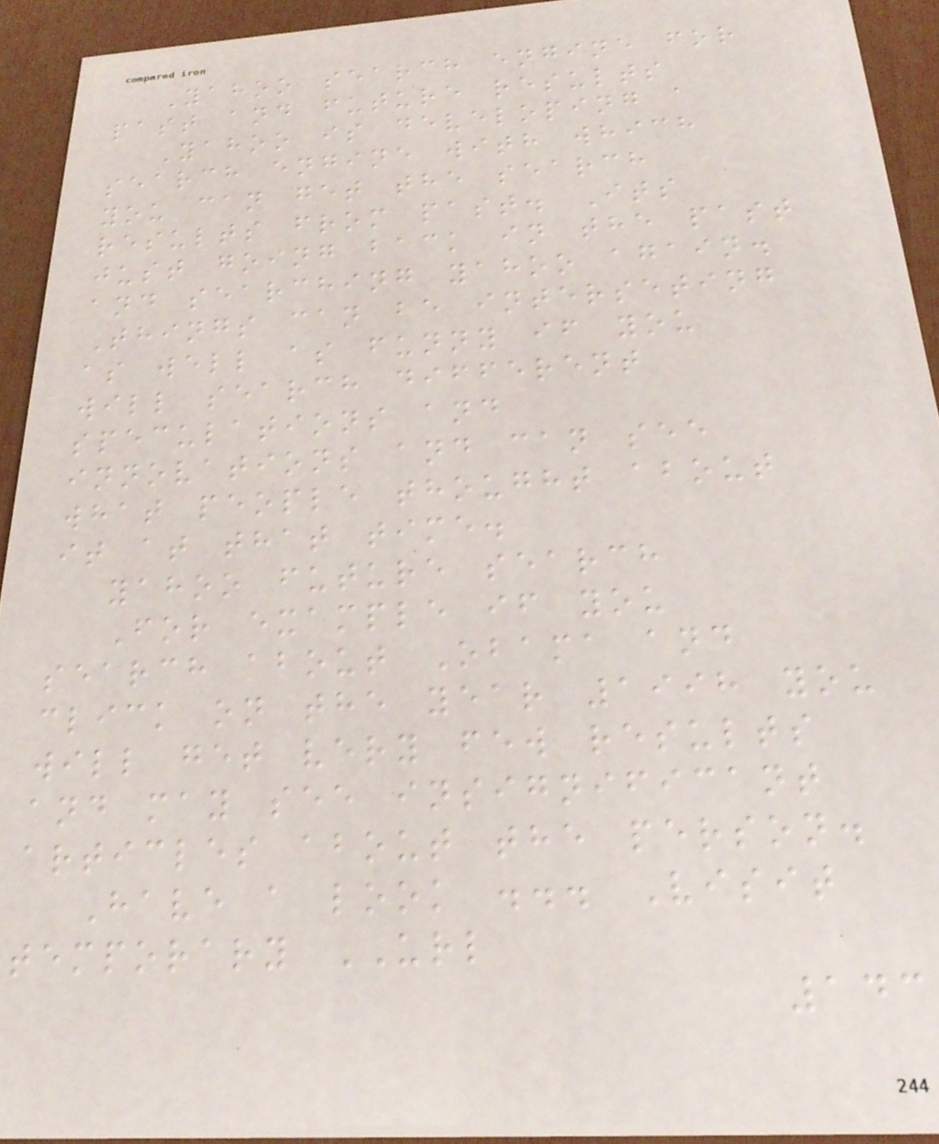Yahoo search engine for
past and future results
Yahoo is developing a
search engine with which
you can get the search
results from past. Its
just going back in the past
and searching yahoo again.
Things can be interseting
as well as funny if you
will search different
speculations and
innovations and can see
what people thought about
it at that time.
yahoo future search
For example if you
search about Obama and
click on the year 1998 you
will get very few results
and may see insignificant
articles about the person.
Have a look ... Visit
temporary URL
143
